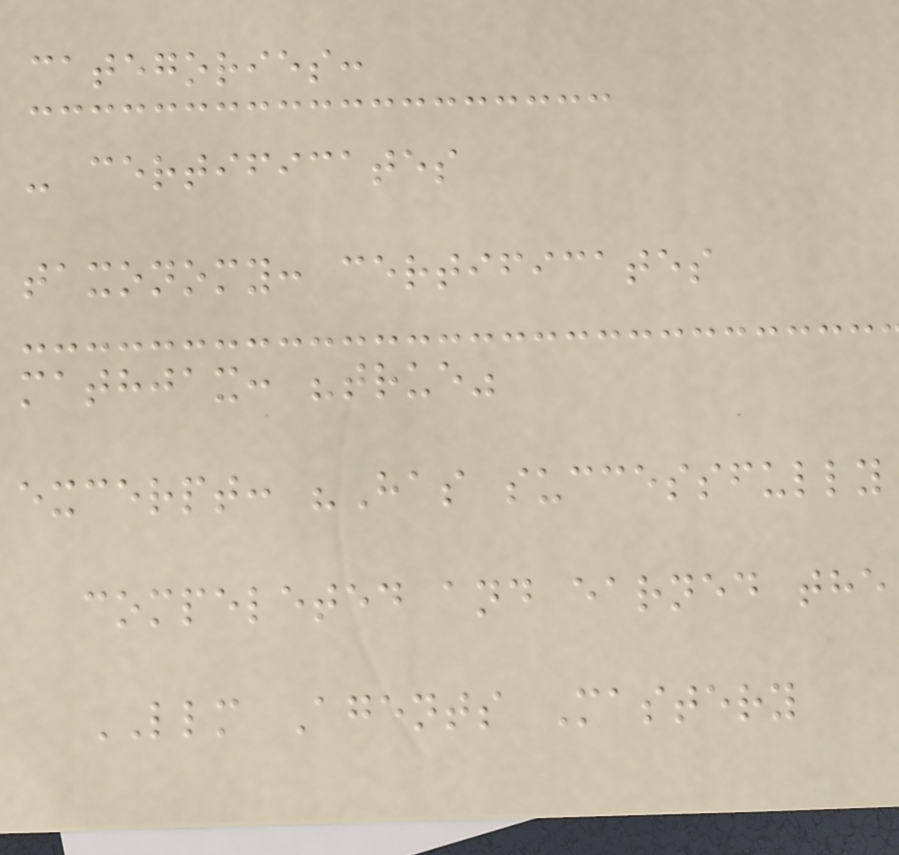categories:
- certificates
taxonomy: certificates
mathjax: "true"
excerpt: "Has successfully
compeleted and earned the
LLM Agents Mastery
